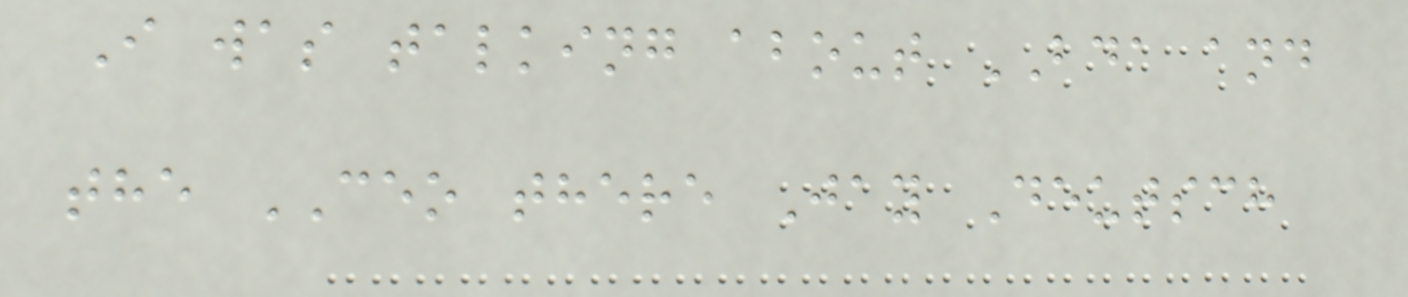I was talking about BDA and
the CEO there Jay Deutsch
